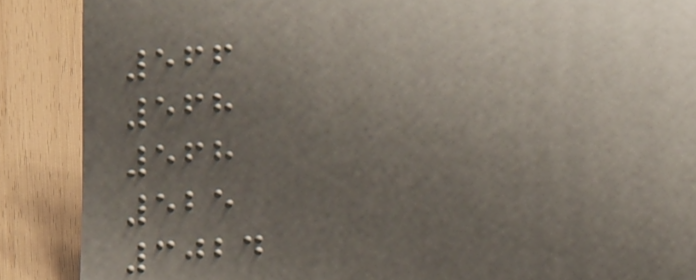566
568
568
525
3024
